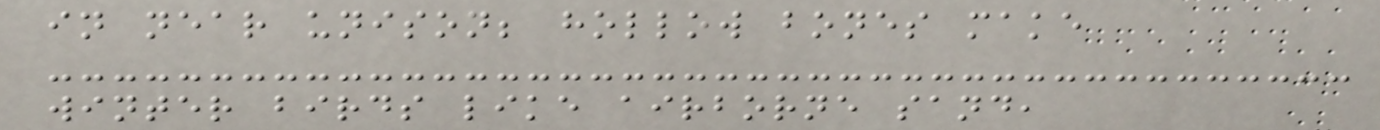in near unison; hollow bones make
winter birds like airborne sand,
